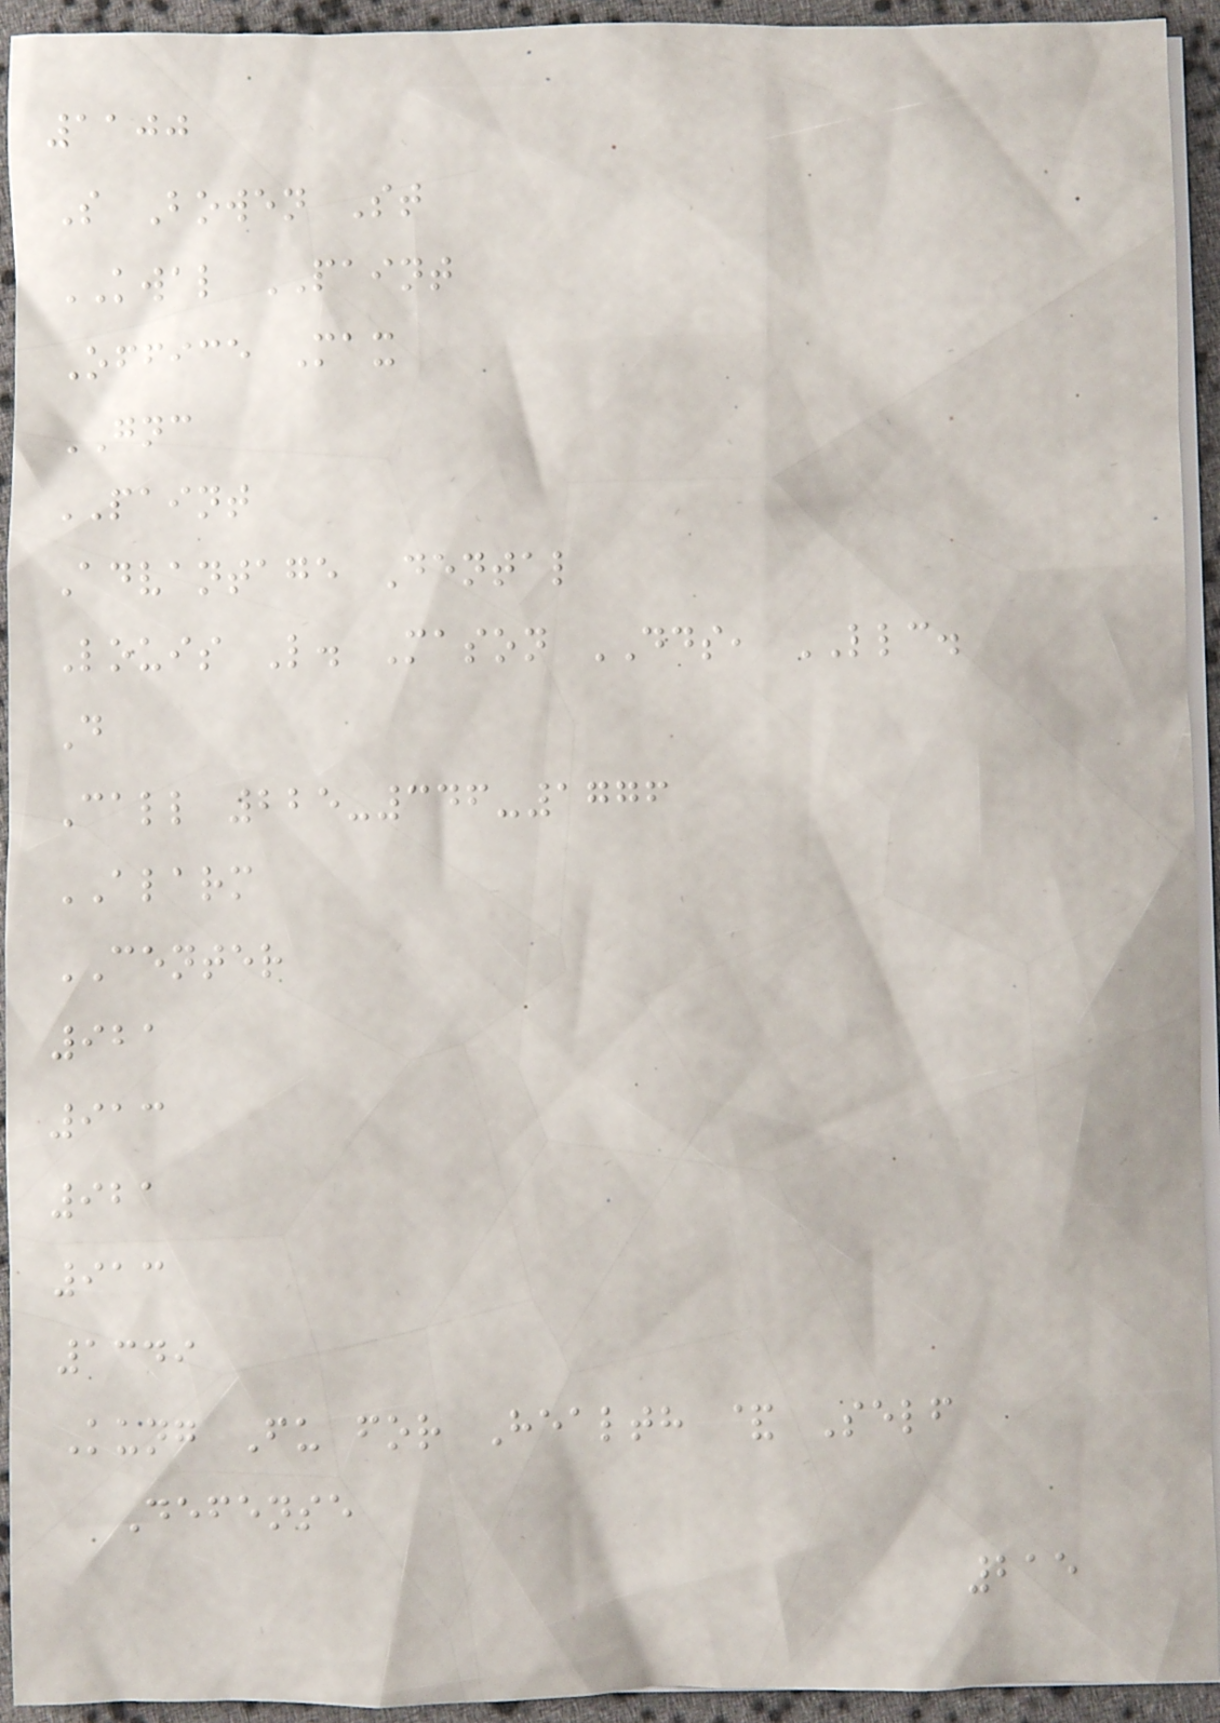1100
S Bowen St
KWAL PAINT
Office Max
GNC
PAINT
Advantage Dental
Louis L. Mason DDS, LLC.
D
Call 225-346-1776
ALARM
CENTER
921
913
921
913
1349
Kung Fu for Health & Self
Defense
215
